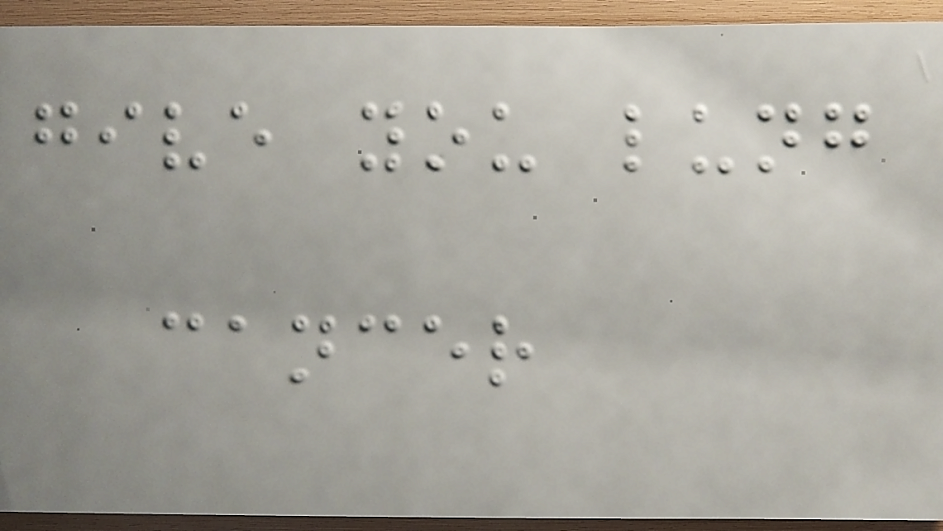give you lung
cancer
